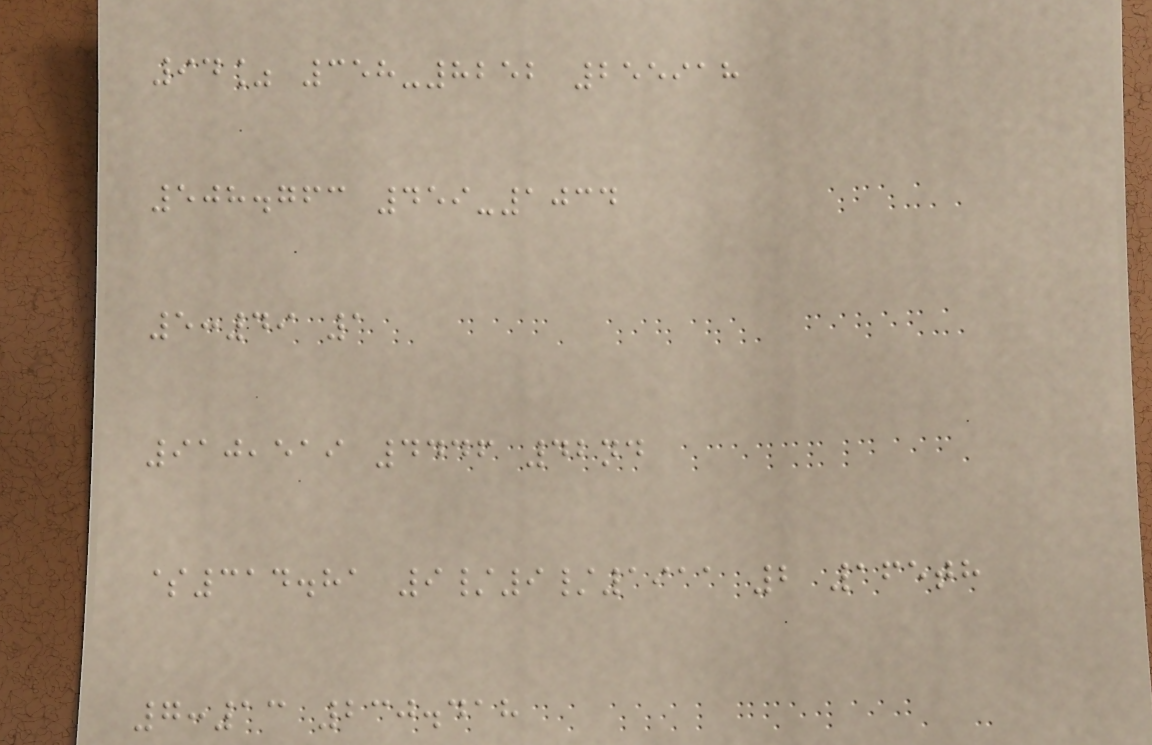94% 358-8252 255918
508.763 459-1034
5:49 1
910,519 4446 42nd
$314.81 9/9/1911 2 165th
7:13 230.418
